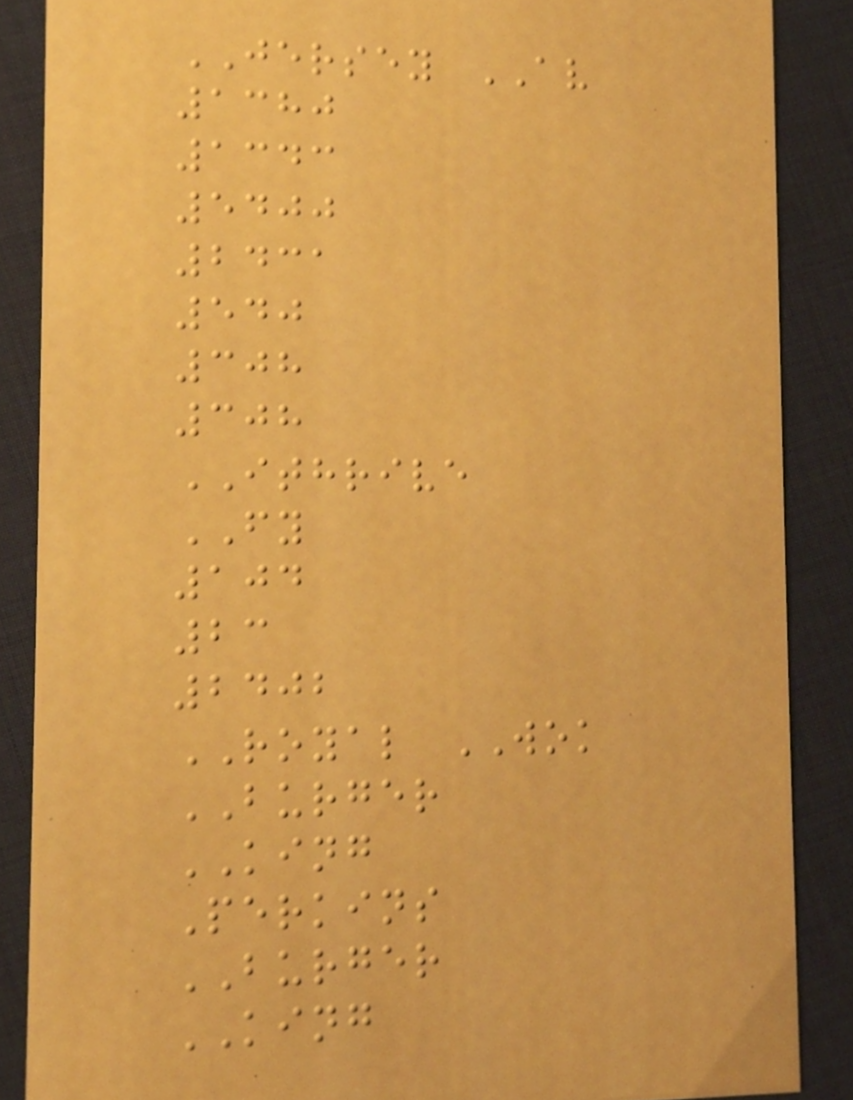JERSEY AV
1380
1343
5400
2431
540
308
308
ITHRIVE
FY
104
23
2402
ROYAL WOK
BURGER
KING
Perkins
BURGER
KING
